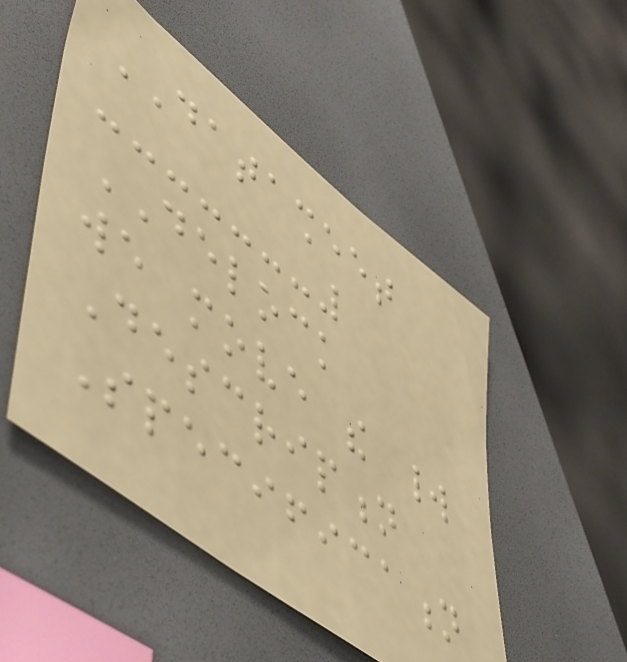DATASHEET
DELOCK
we move the world
Description
Specification
